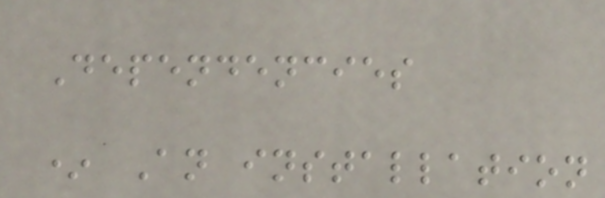Dependencies
* An installation
